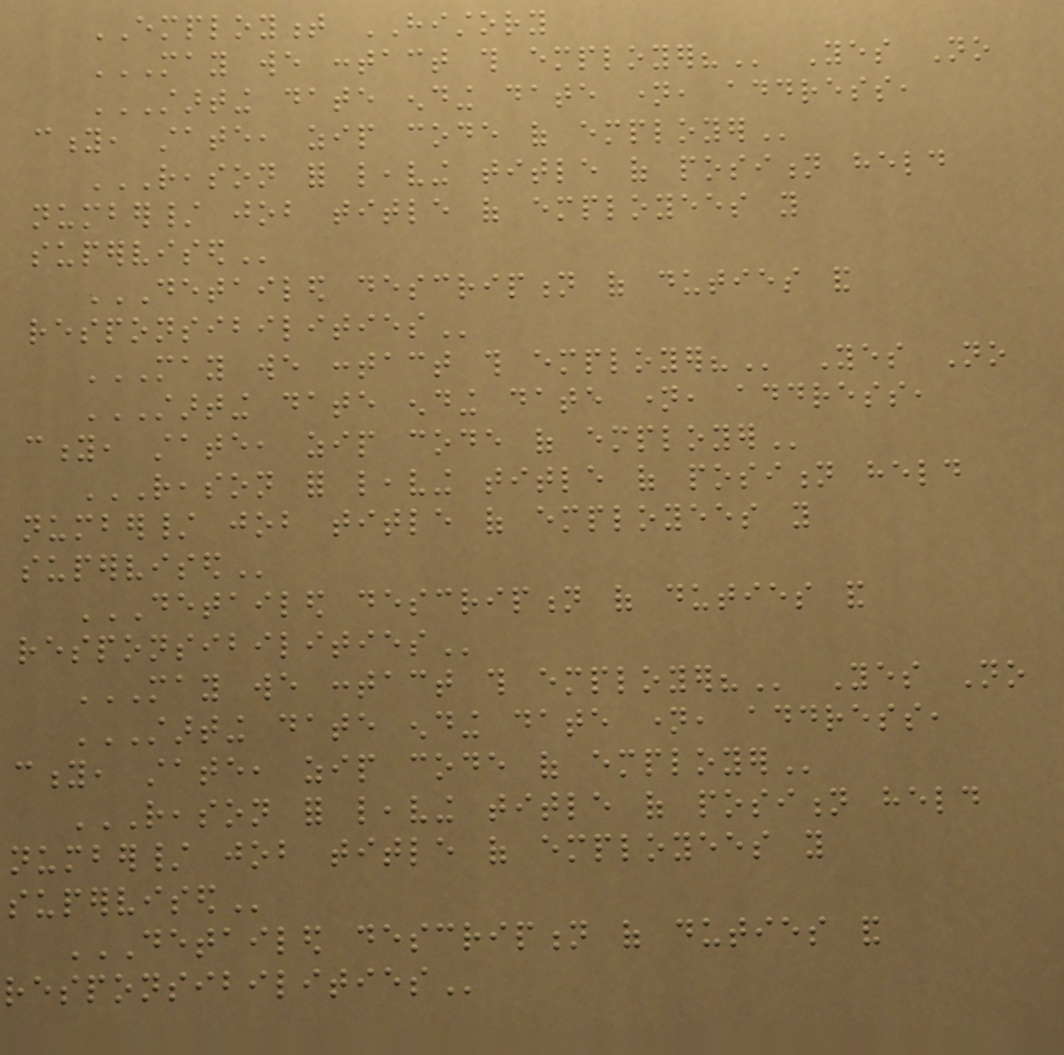EMPLOYMENT HISTORY
MAY WE CONTACT THIS EMPLOYER? Yes No
STARTING DATE ENDING DATE NAME, ADDRESS,
CITY, STATE, ZIP CODE OF EMPLOYER
REASON FOR LEAVING TITLE OF POSITION HELD
NUMBER/ JOB TITLE OF EMPLOYEES YOU
SUPERVISED
DETAILED DESCRIPTION OF DUTIES AND
RESPONSIBILITIES
MAY WE CONTACT THIS EMPLOYER? Yes No
STARTING DATE ENDING DATE NAME, ADDRESS,
CITY, STATE, ZIP CODE OF EMPLOYER
REASON FOR LEAVING TITLE OF POSITION HELD
NUMBER/ JOB TITLE OF EMPLOYEES YOU
SUPERVISED
DETAILED DESCRIPTION OF DUTIES AND
RESPONSIBILITIES
MAY WE CONTACT THIS EMPLOYER? Yes No
STARTING DATE ENDING DATE NAME, ADDRESS,
CITY, STATE, ZIP CODE OF EMPLOYER
REASON FOR LEAVING TITLE OF POSITION HELD
NUMBER/ JOB TITLE OF EMPLOYEES YOU
SUPERVISED
DETAILED DESCRIPTION OF DUTIES AND
RESPONSIBILITIES
